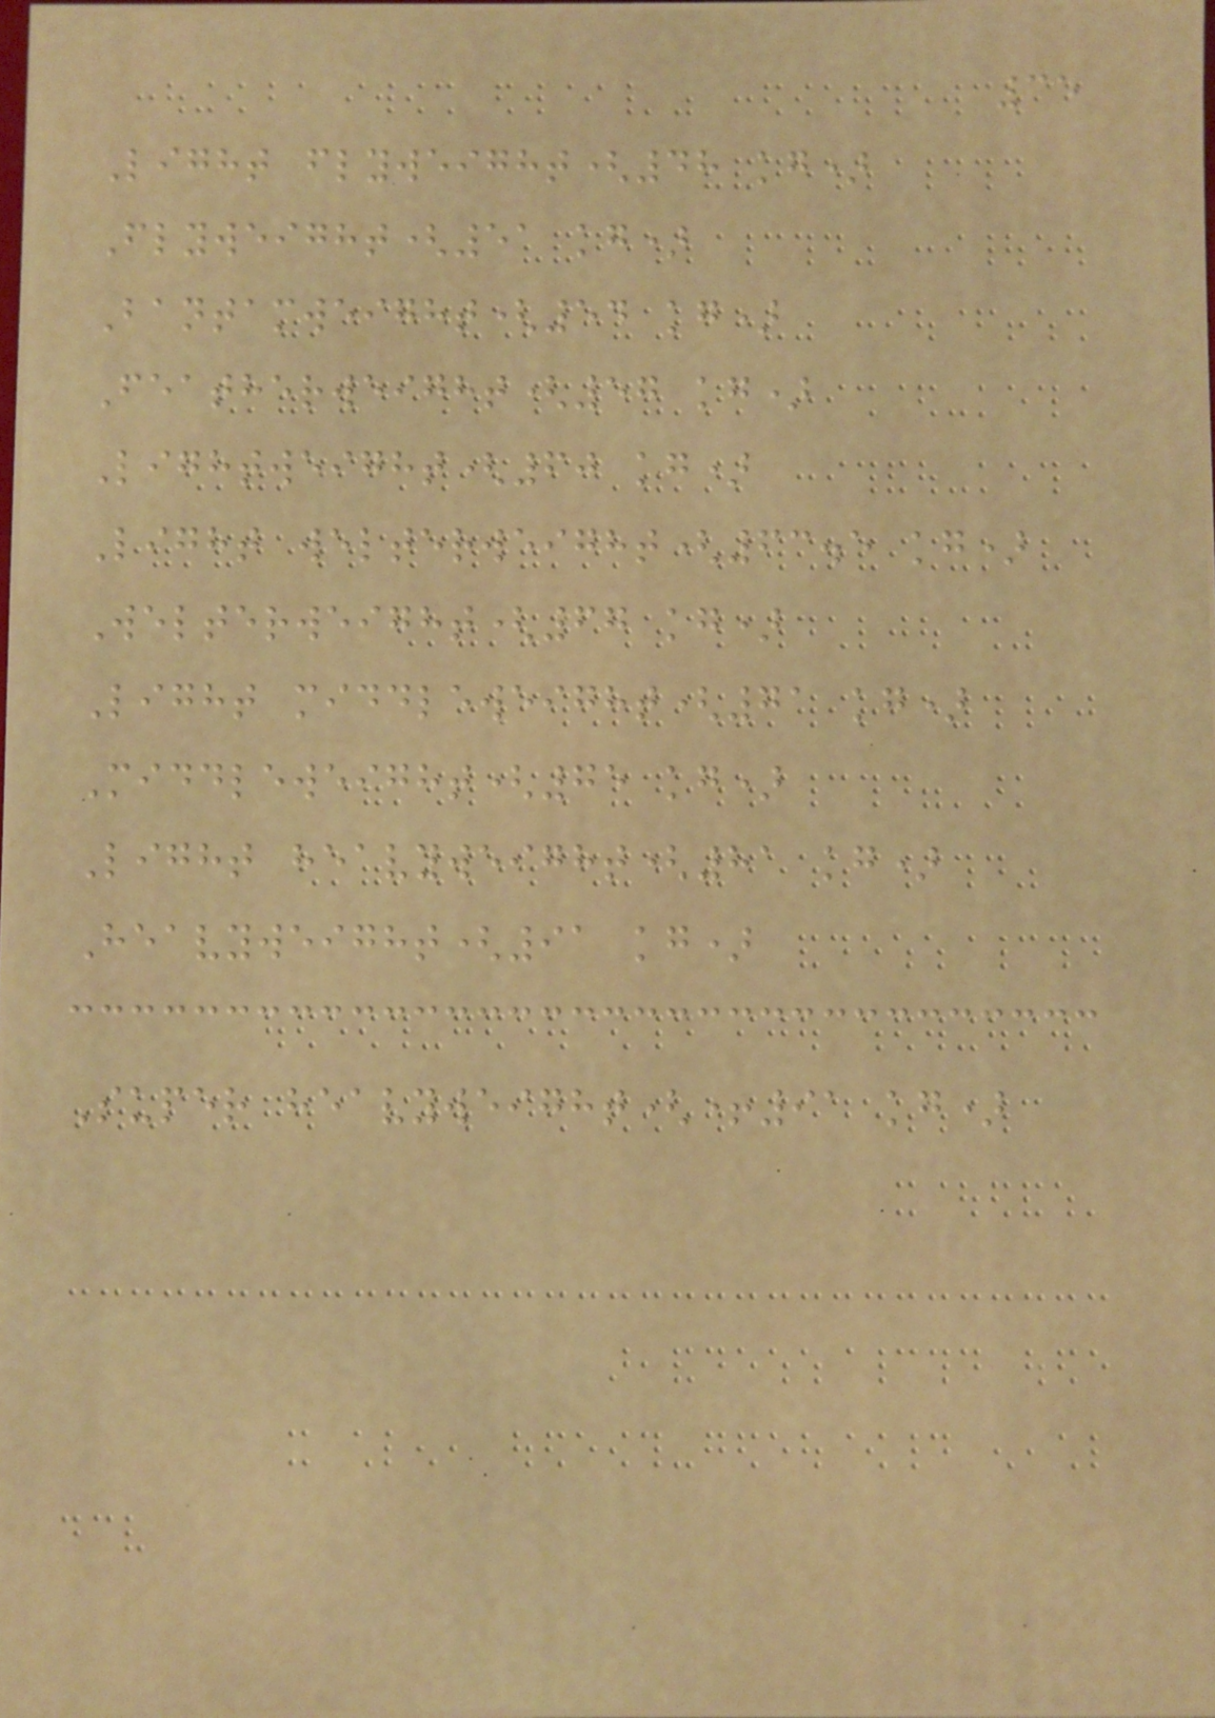35
Light flyweight(48 kg)
Flyweight(51 kg)
Bantamweight(54 kg)
Featherweight(57 kg)
Lightweight(60 kg)
Light welterweight(63.5 kg)
Welterweight(67 kg)
Light middleweight(71 kg)
Middleweight(75 kg)
Light heavyweight(81 kg)
Heavyweight(91 kg)
Super heavyweight(+91 kg)
